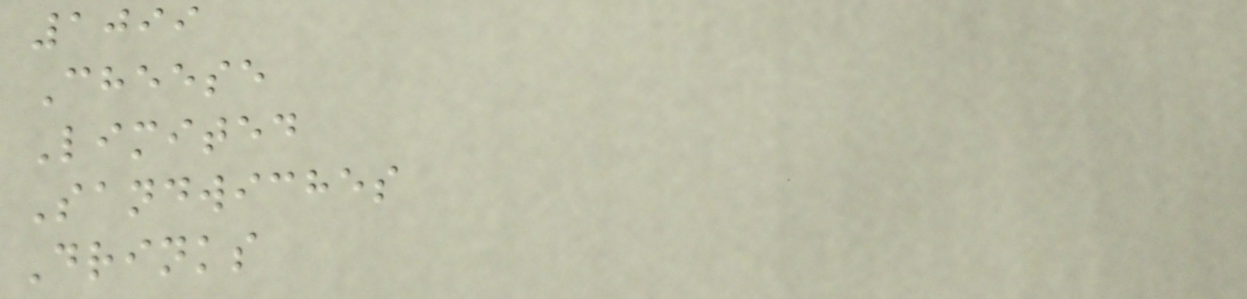1099
Cheese
Limited
Sandwiches
Drinks
